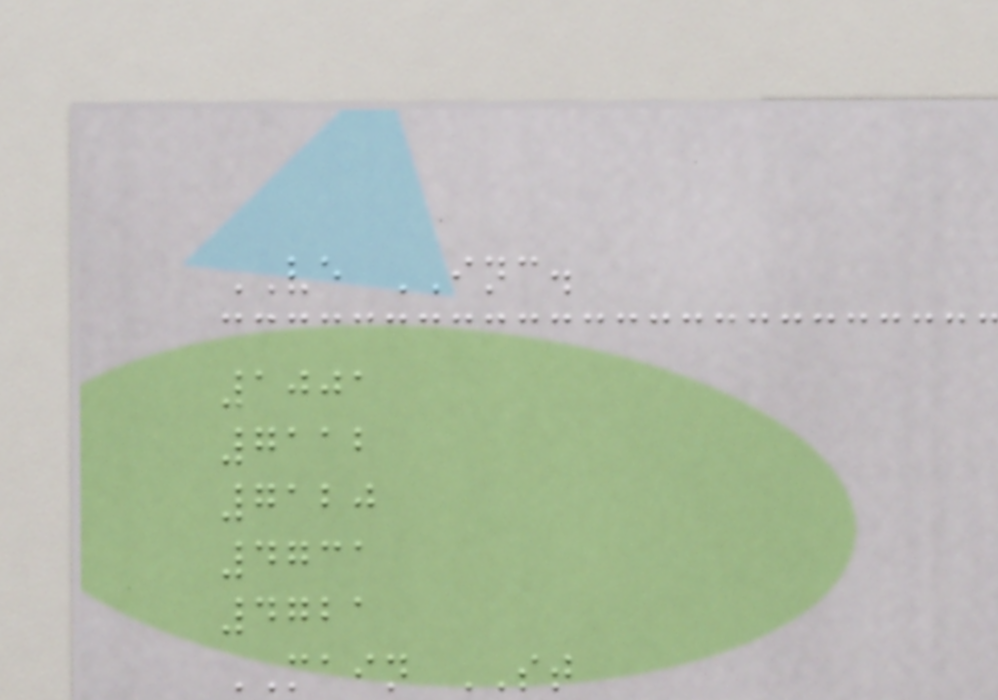VE INC.
1001
7112
7120
4731
4721
MAIN ST
